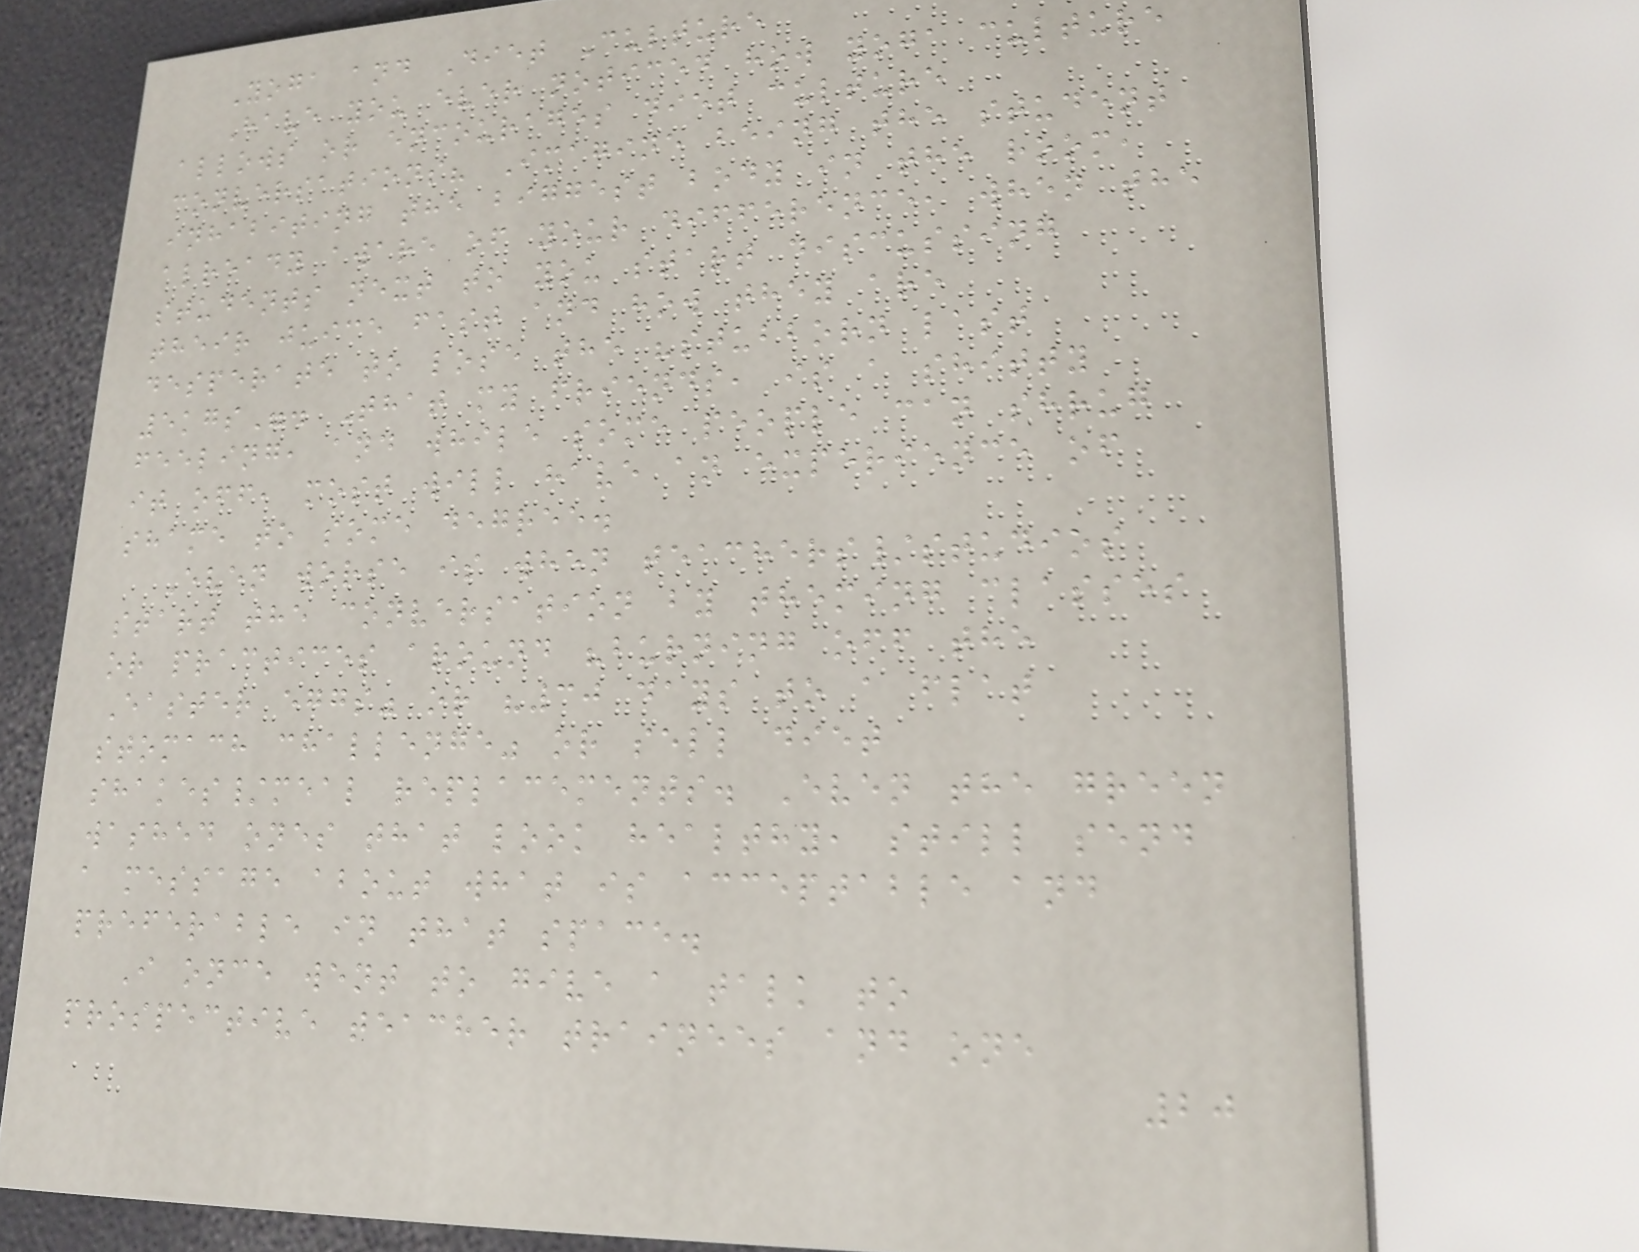Yoga and Diet Culture
Have you ever noticed how yoga culture
allows or encourages diet culture
conversations? Imagine being the student
inhabiting the biggest body in the room,
already aware of your difference, when the
students next to you start discussing
their juice fast and how they are
desperate to lose the "stubborn last
5kgs". That my friends, is a shitty
feeling, and while some people can shrug
it off, most will have an experience of
shame to some degree.
Even worse is when teachers/studios
start the conversation by theming classes
or practices around "burning off the
Easter eggs" or "30 days to a flat
stomach challenge" or sell diet
shakes/meal replacements. Even the green
washed ones that look healthy, still send
a message about what is acceptable and
preferable in that space.
I once went to give a talk to
prospective teacher trainees and one
20
